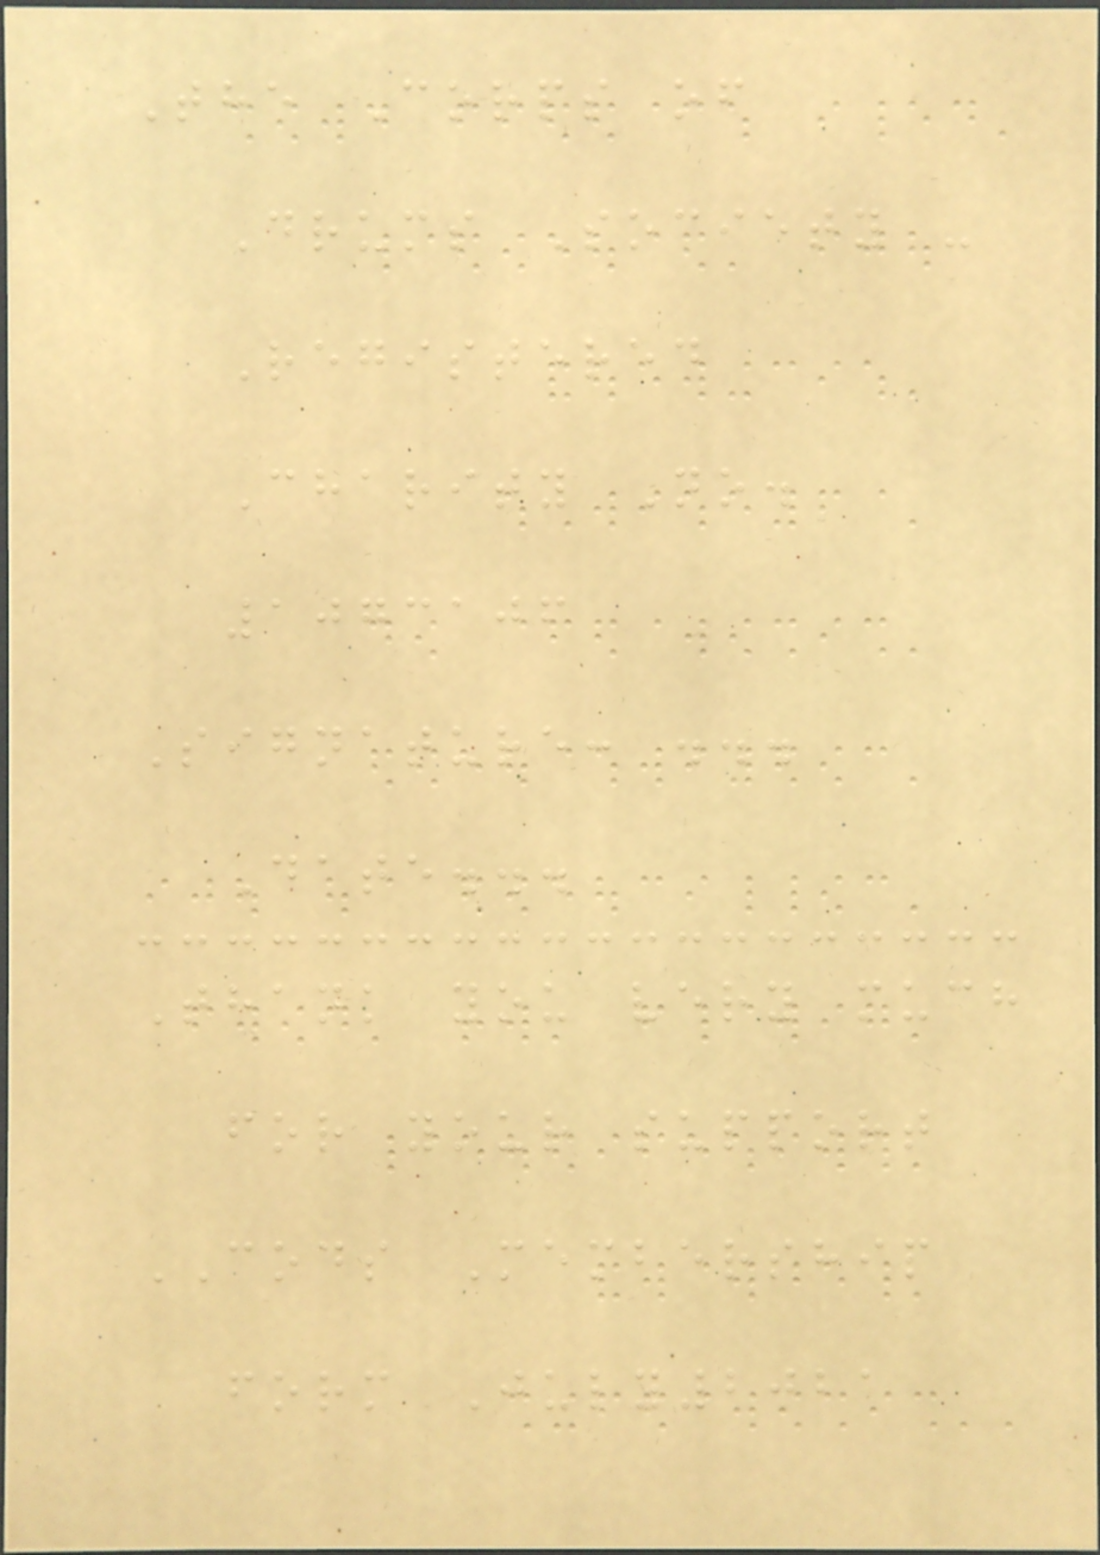The Corps of
Drums Society -
Registered
Charity No.
1073106
Signature: ...
Date...
Thank you very much
for your support
CODS Membership
form July2021
